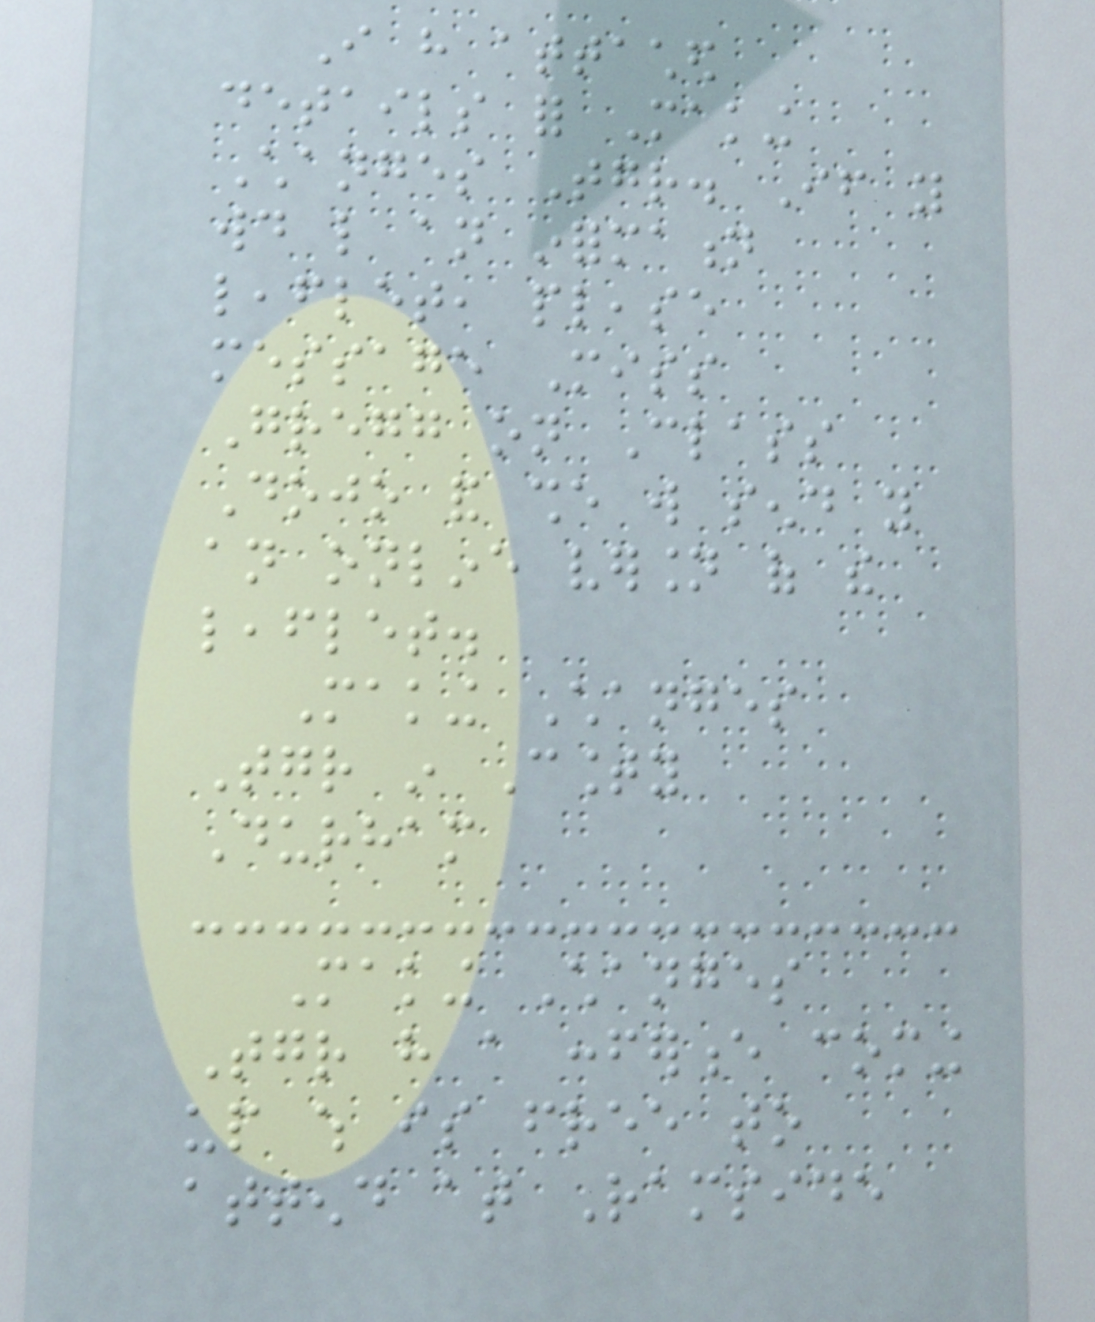I have attached
details for Making
Changes Together. If you
would like an information
leaflet, please
message Miss
Gregg on Class
Dojo and she will send you
an online version of the
leaflet.
Making Changes
Together in County
Durham
Making Changes
Together have a conference coming
up which is free to
attend at Ramside
